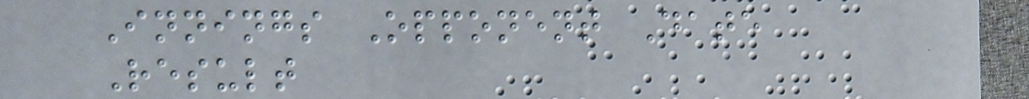Innings Opponent Date
Result
